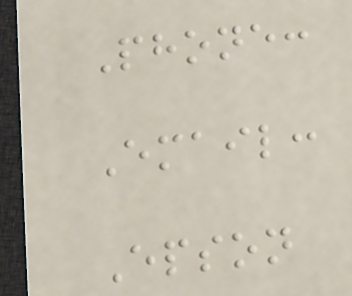Phone:
Email:
Epson
